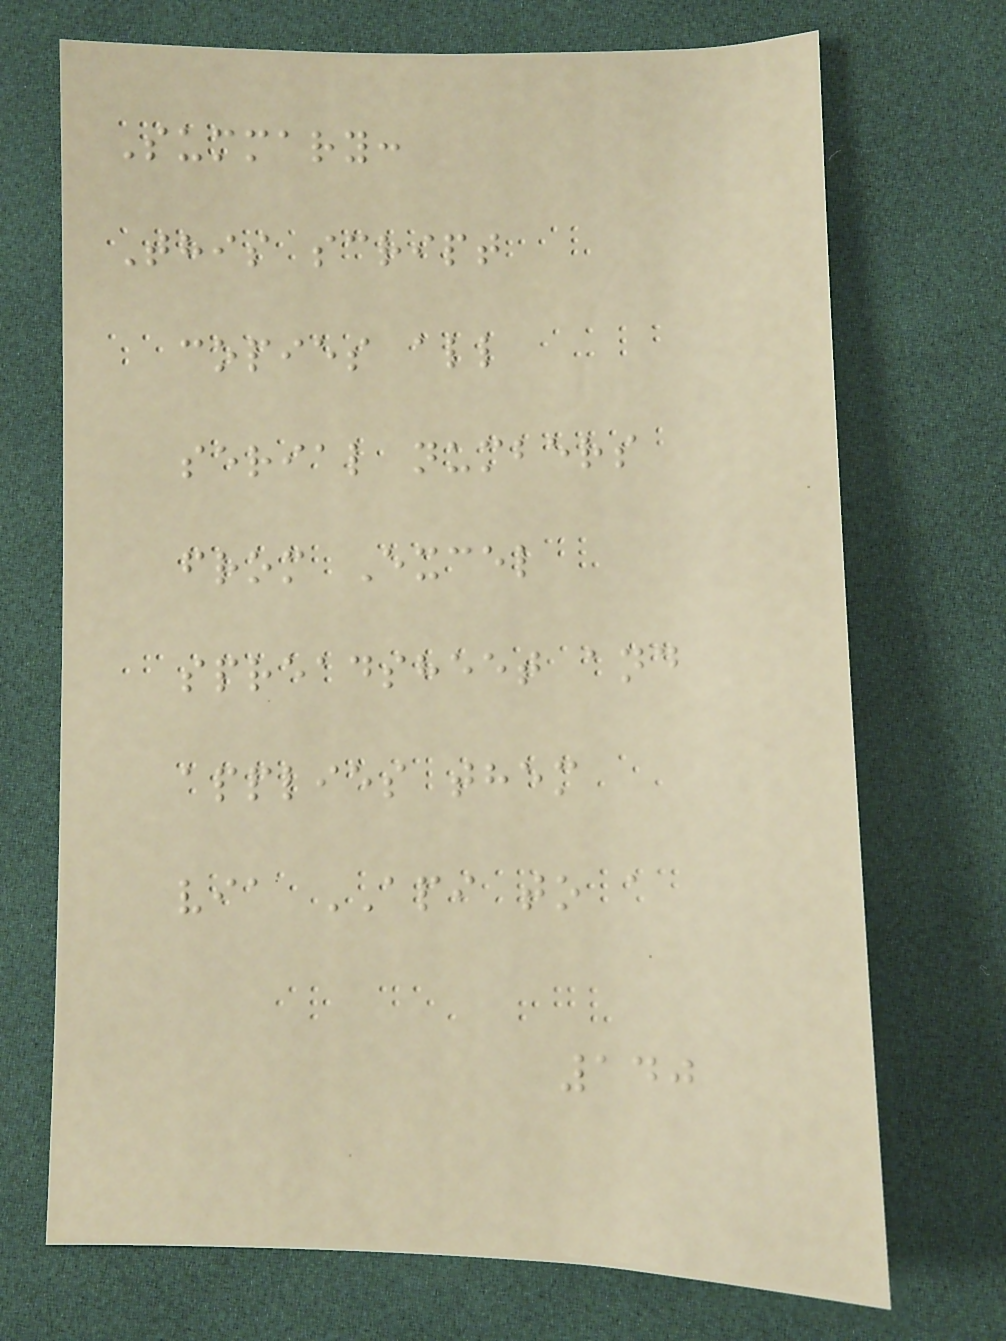Summary:
This script
copies all
serial numbers
from Excel
spreadsheet and
applies them
via API to a
140
